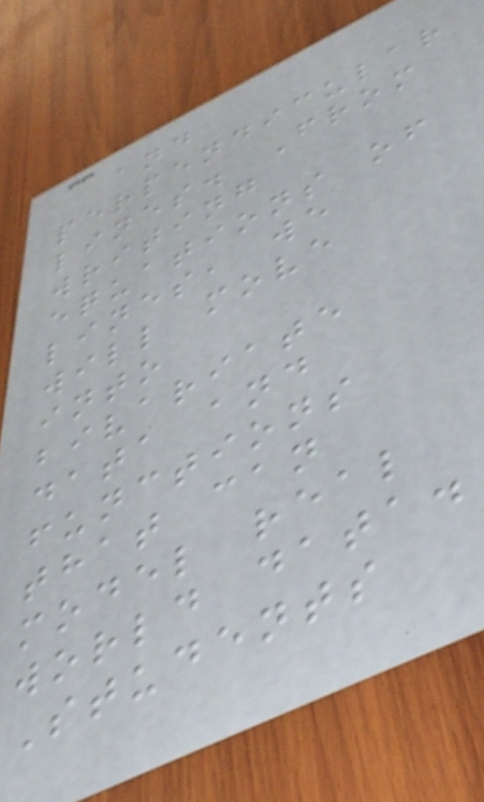and
perpendicular
lines. From
writing
equations of
lines, we
will move
into
bivariate
data and
functions
that can
model real
world data.
Students
